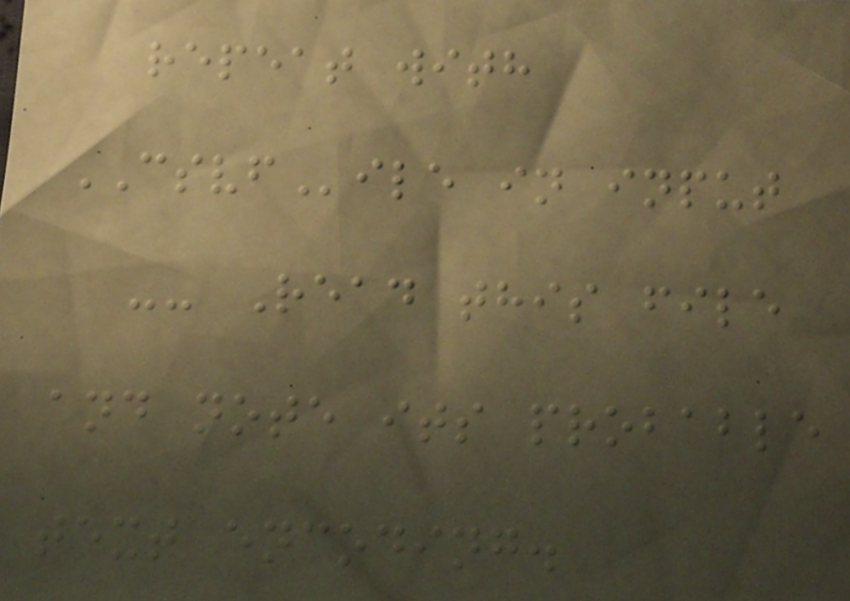repeat with
CSVFile in input
-- Read this file
and note its probable
text encoding.
